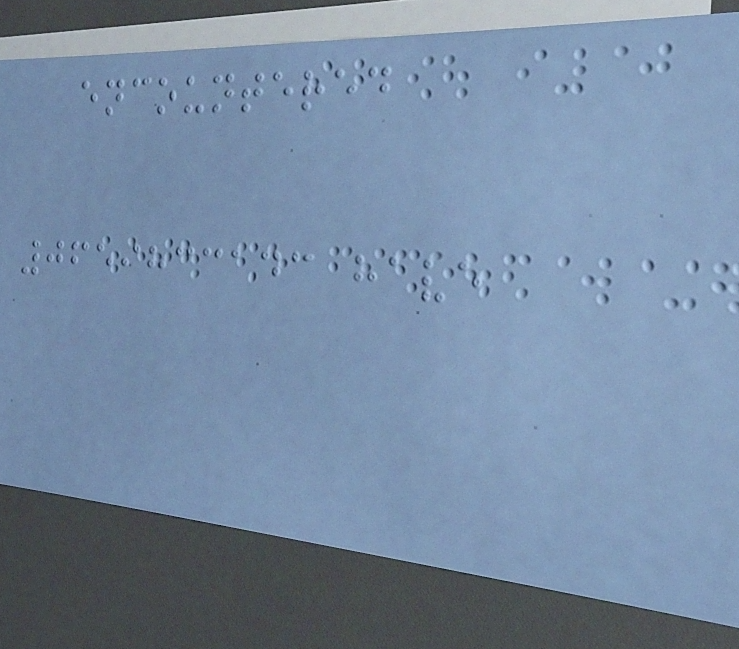encountered
0659833143 have
